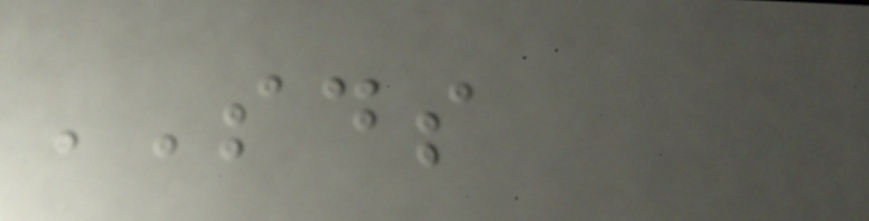SDS
